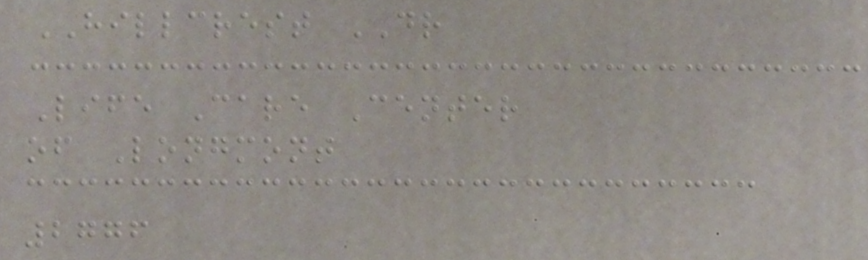HILLCREST DR
Life Care Center
of Longmont
2776
